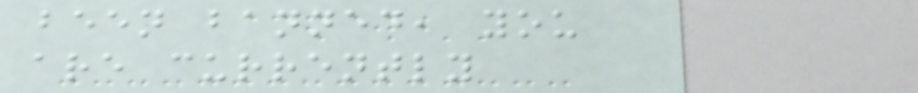been banned, you
are currently
